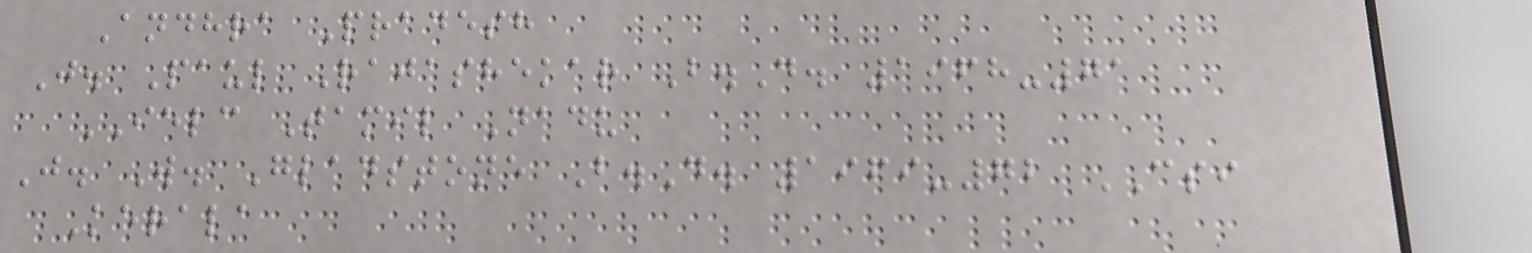Andhra Pradesh
J. Paul Rajashekar B.D. 1968-71
IELC Tamil Nadu
J. W. Gladstone B.D. 1969-72 CSI
Kerala
